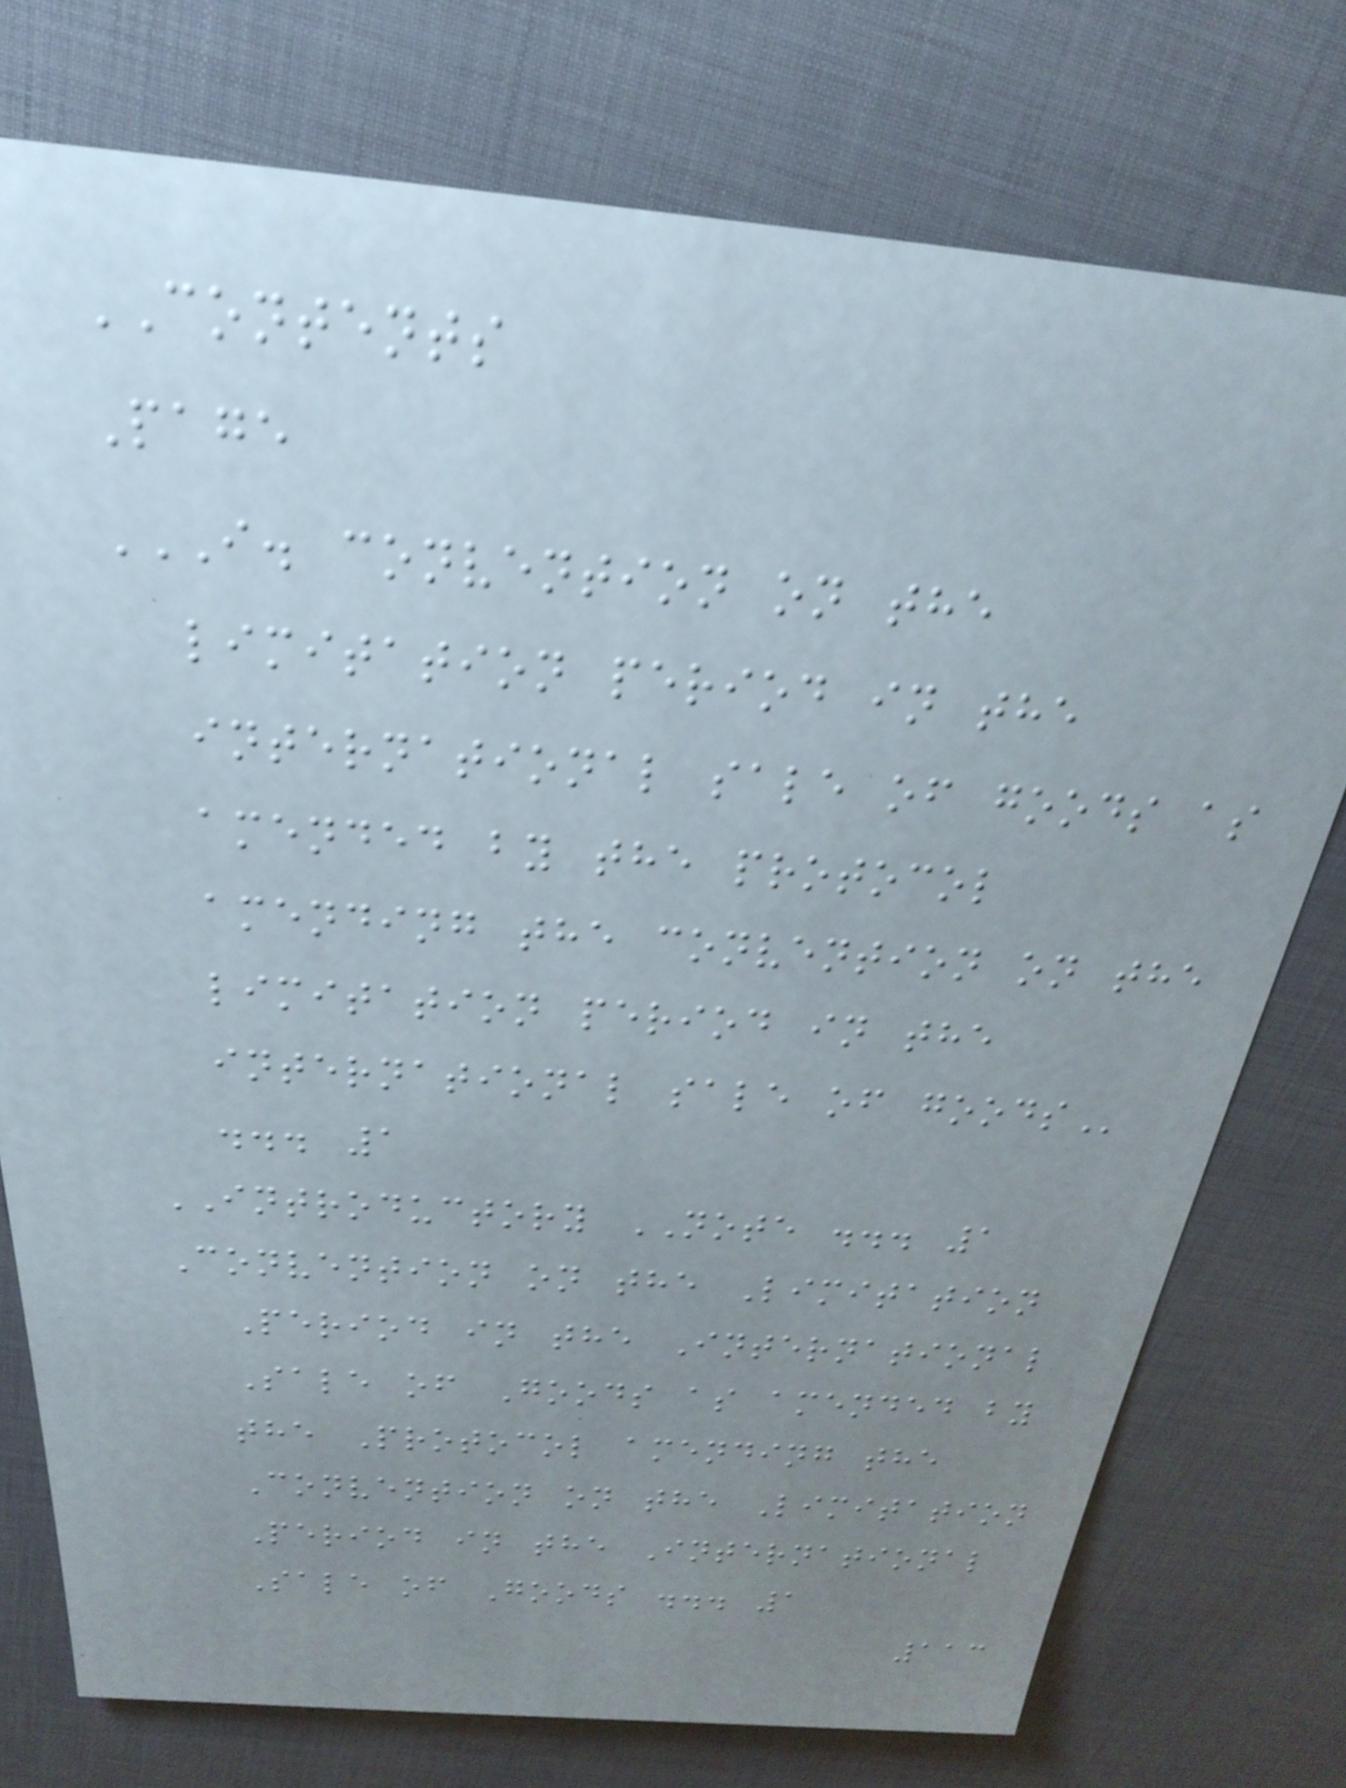CONTENTS
Page
I. CONVENTION ON THE
LIMITATION PERIOD IN THE
INTERNATIONAL SALE OF GOODS AS
AMENDED BY THE PROTOCOL
AMENDING THE CONVENTION ON THE
LIMITATION PERIOD IN THE
INTERNATIONAL SALE OF GOODS
... 1
INTRODUCTORY NOTE ... 1
Convention on the Limitation
Period in the International
Sale of Goods as amended by
the Protocol amending the
Convention on the Limitation
Period in the International
Sale of Goods ... 1
113
